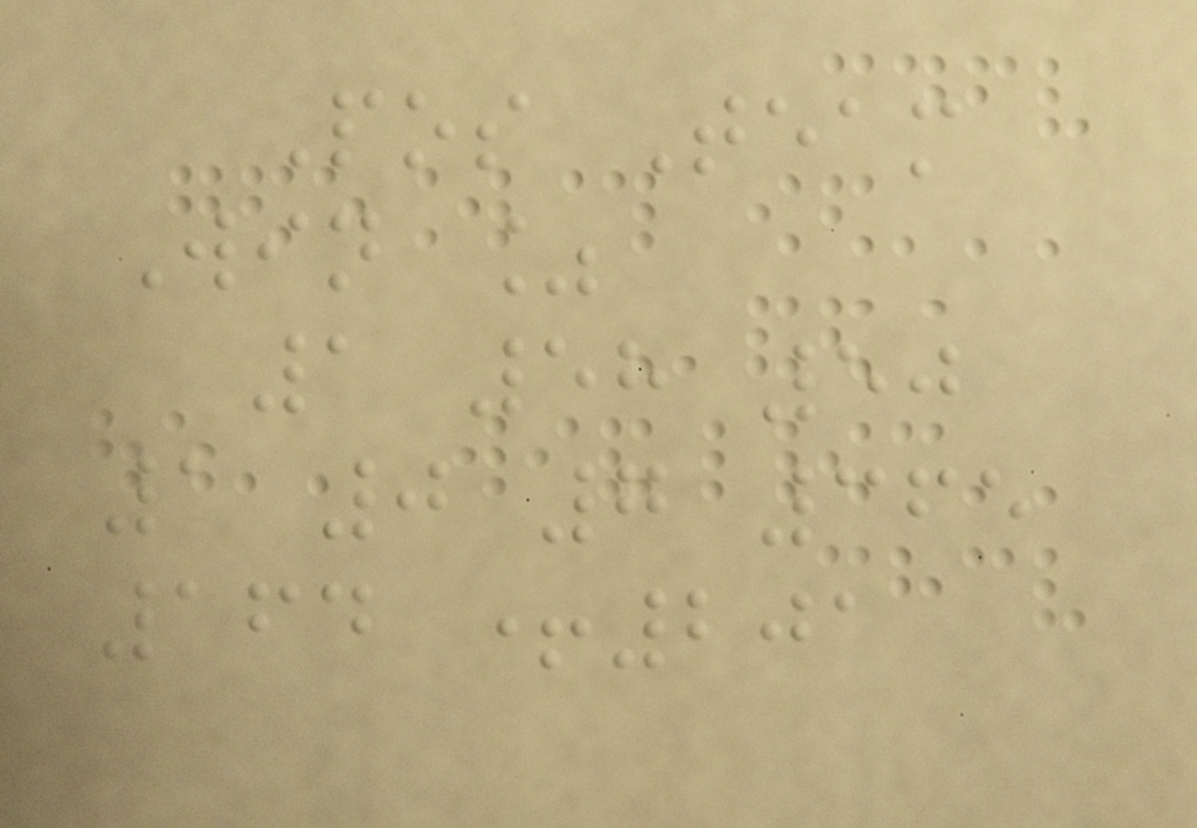Pos Team
Win %
1 58 50
1 0 7 365
164 +201
